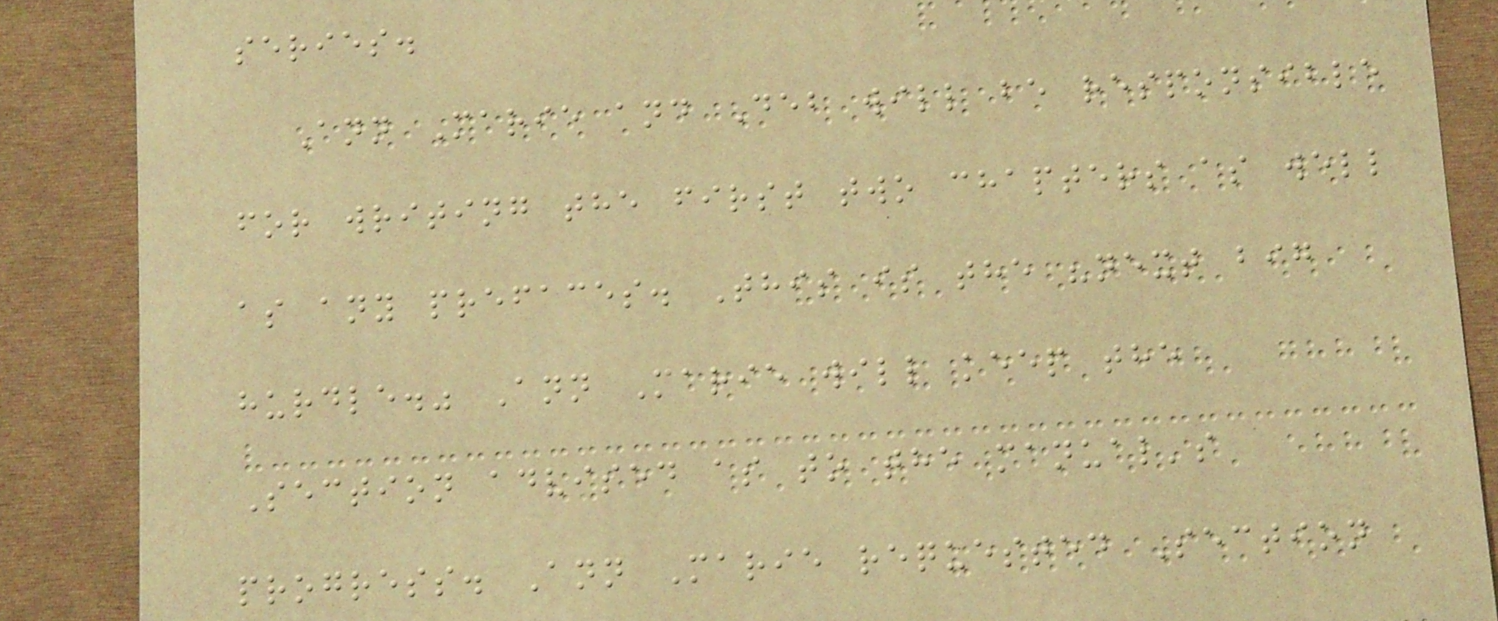series.
Ann Marie and Deb will be responsible
for writing the first two chapters as well
as any prefaces. This is the "next big
hurdle." Ann Marie will keep the
Section advised as to the manual's
progress. Ann Marie requested Section
